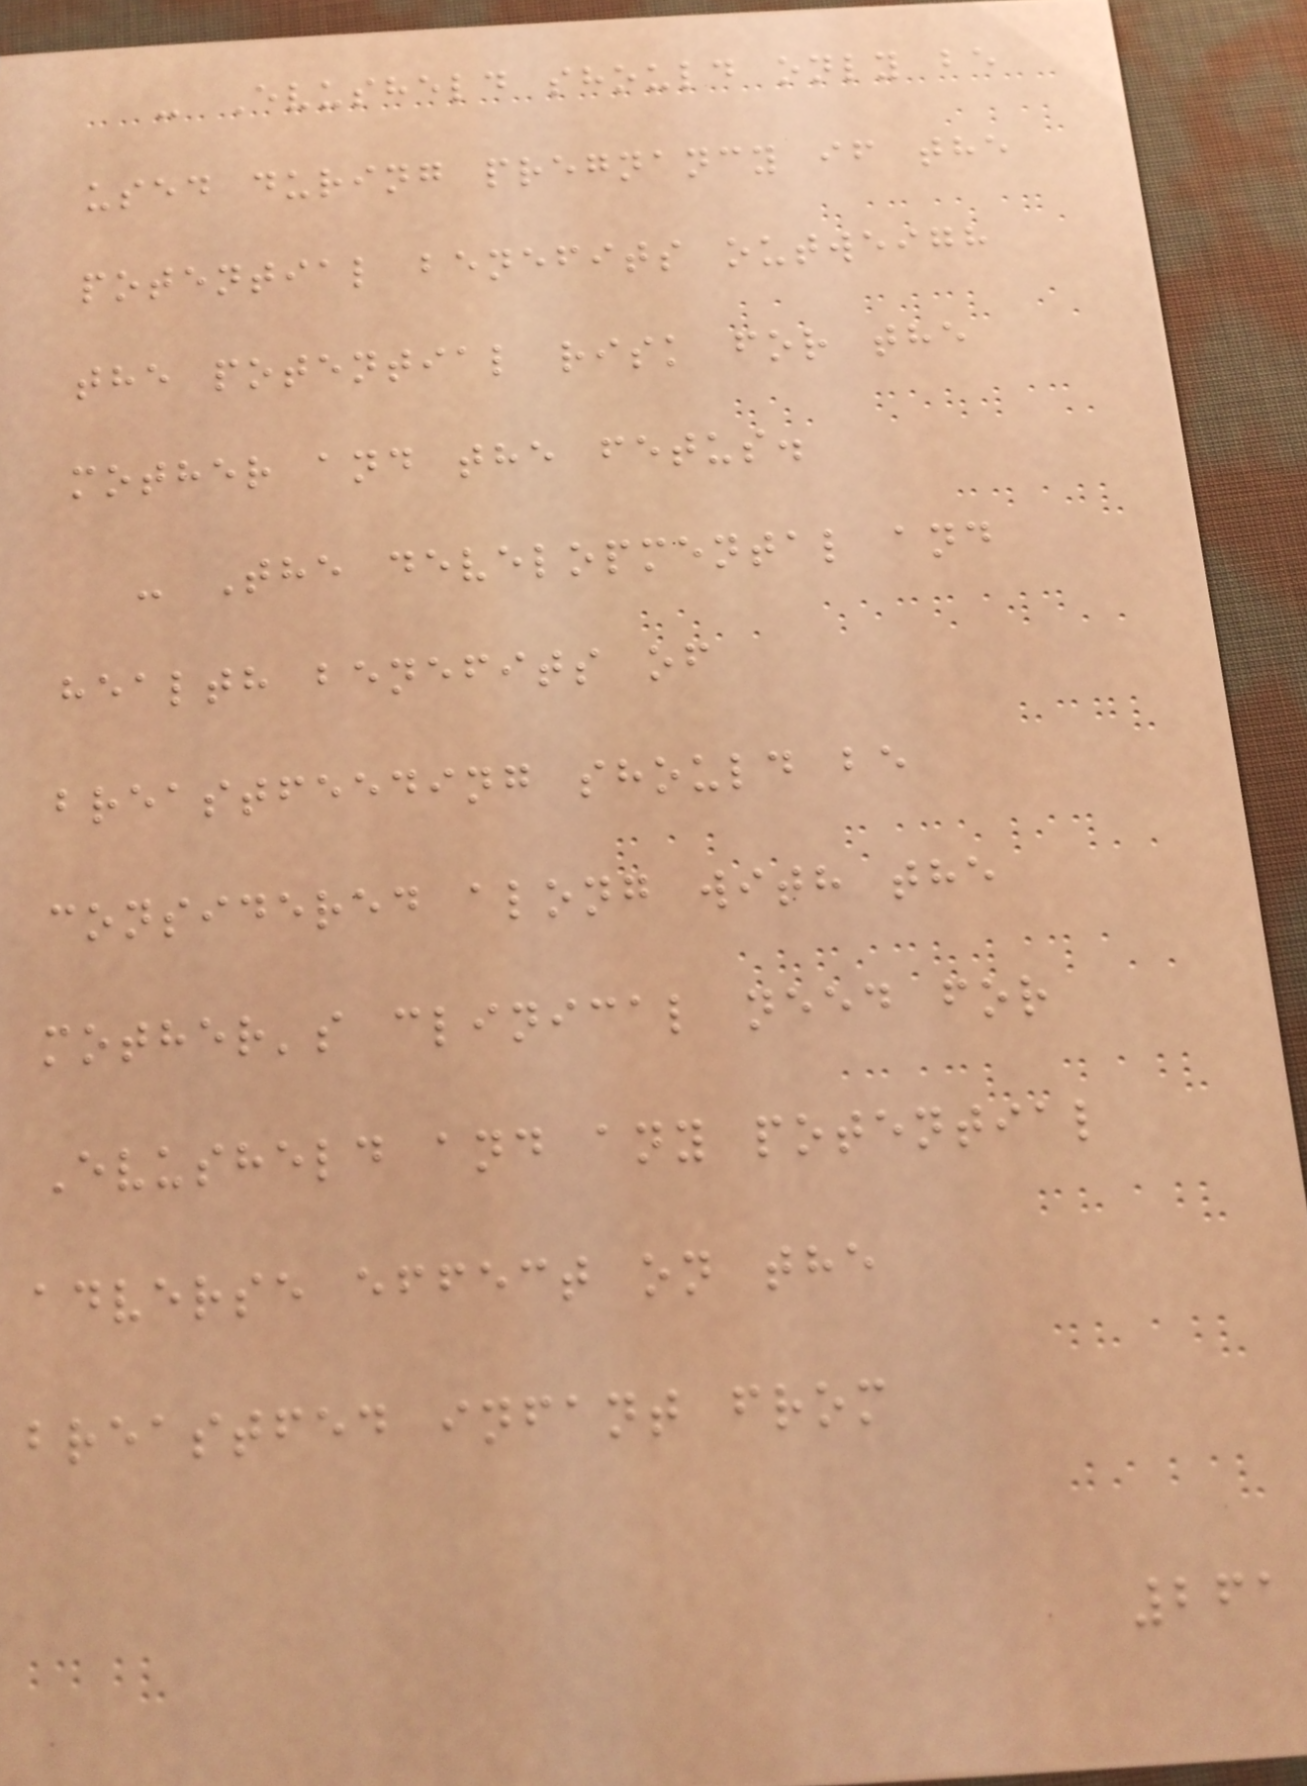- Evusheld should only be
used during pregnancy if the
potential benefits outweigh
the potential risk for the
mother and the fetus.
- The developmental and
health benefits of
breastfeeding should be
considered along with the
mother's clinical need for
Evusheld and any potential
adverse effect on the
breastfed infant from
261
